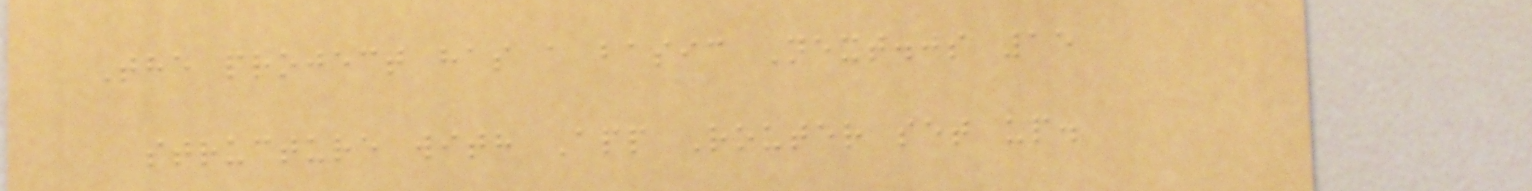The project has a basic Next.js 15
structure with App Router set up.
